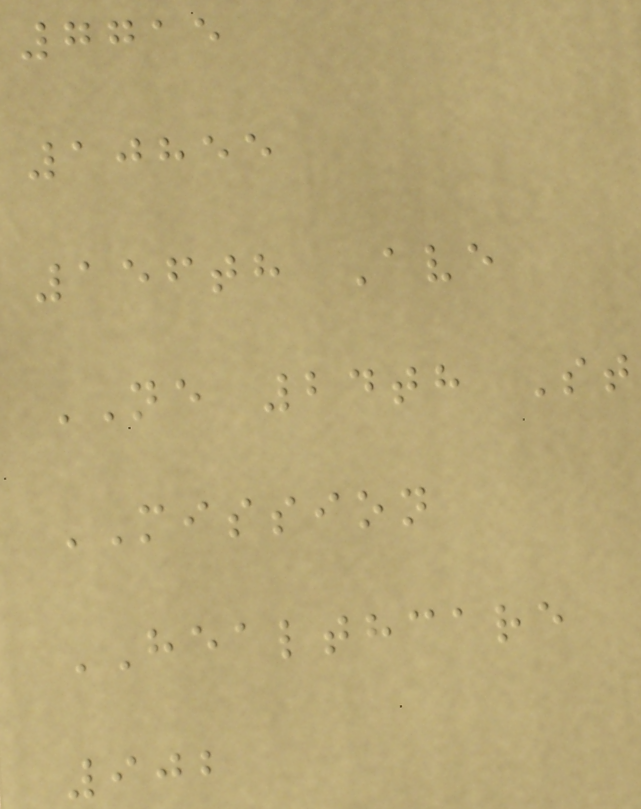7715
10855
156th Ave
NE 24th St
MISSION
HEALTHCARE
902
